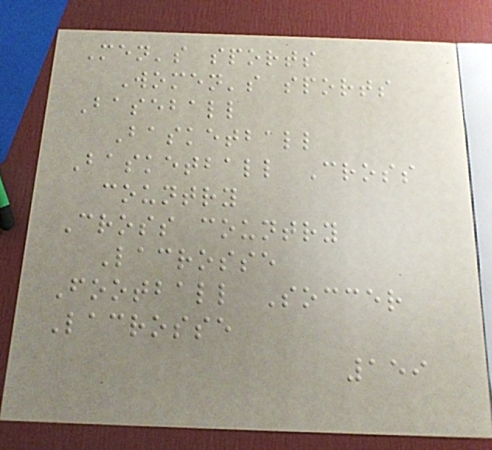Men's sports
Women's sports
Baseball
Basketball
Basketball Cross
country
Cross country
Lacrosse
Football Soccer
Lacrosse
159
